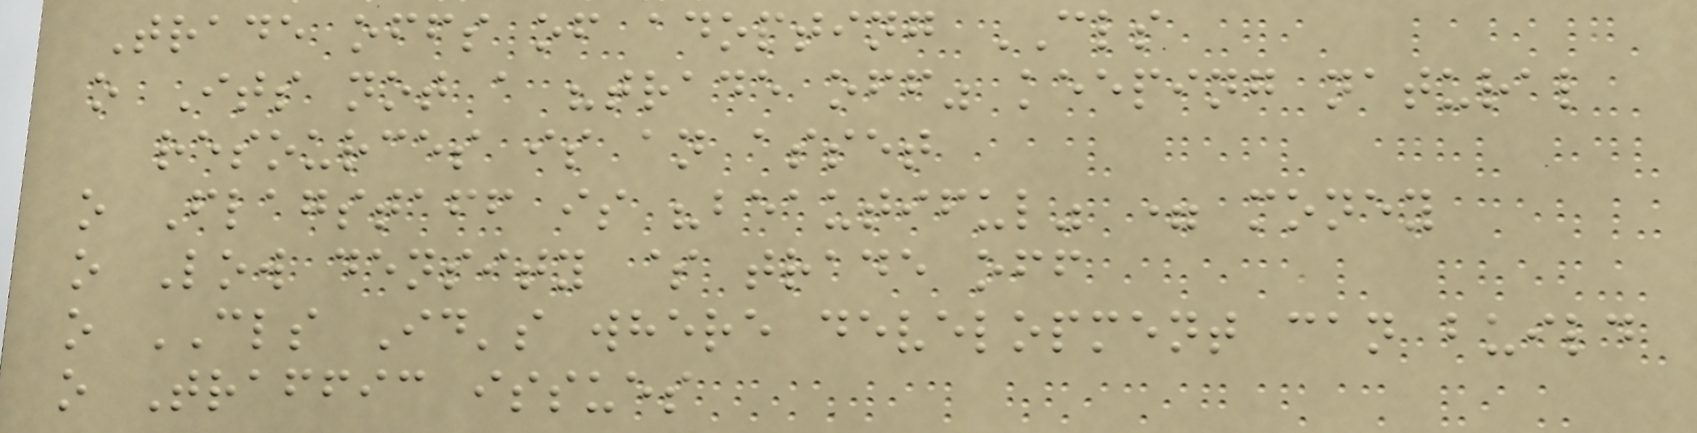Trade offs of adopting CLS
o Its not a "trade off" keeping natural
resources is an asset
o Flagstaff is "beautiful" = money
o Low density $ trade off
o CLS Id's where development can build
o Traffic issues
